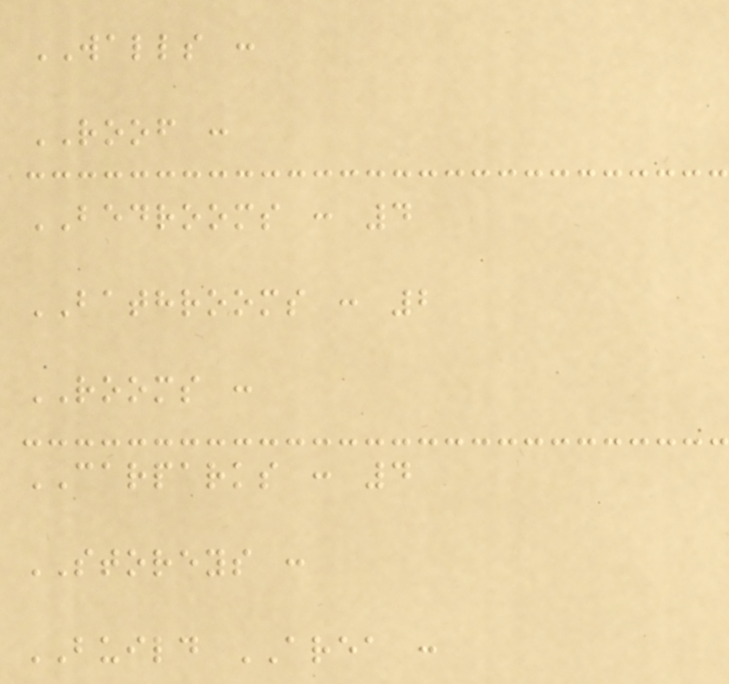WALLS :
ROOF :
BEDROOMS : 4
BATHROOMS : 2
ROOMS :
CARPARKS : 4
STOREYS :
BUILD AREA :
